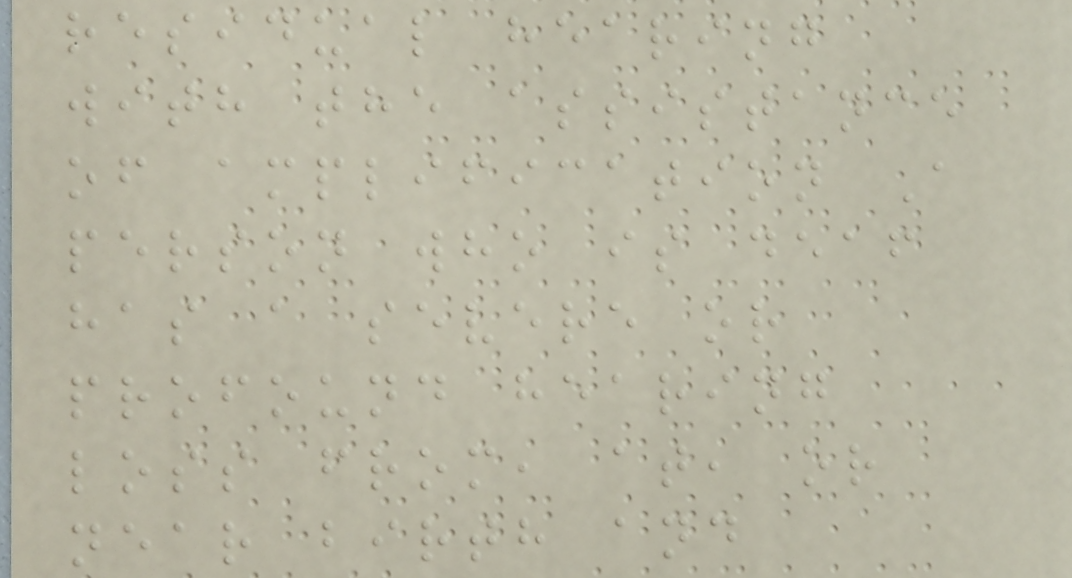residual hearing
with the assistance
of amplification A
person who is deaf
has a severe or
profound hearing
loss from, at, or
near birth and
